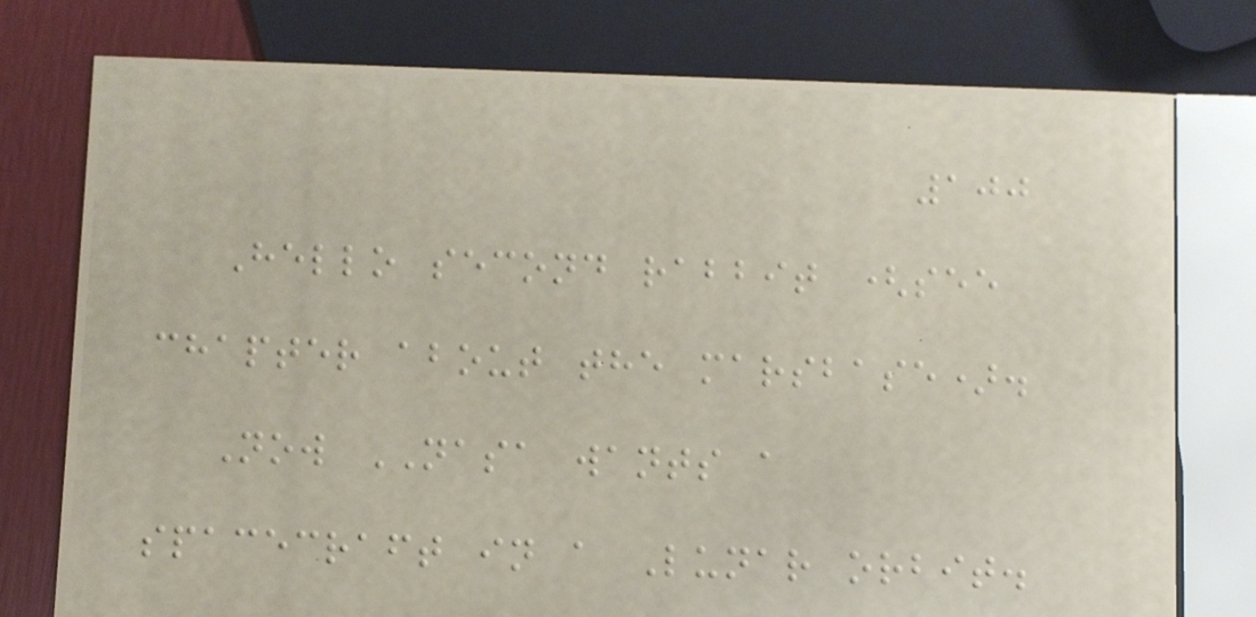100
Hello second rabbit (see
chapter about the marsbase).
Now NASA wants a
spacecraft in a Lunar orbit.
